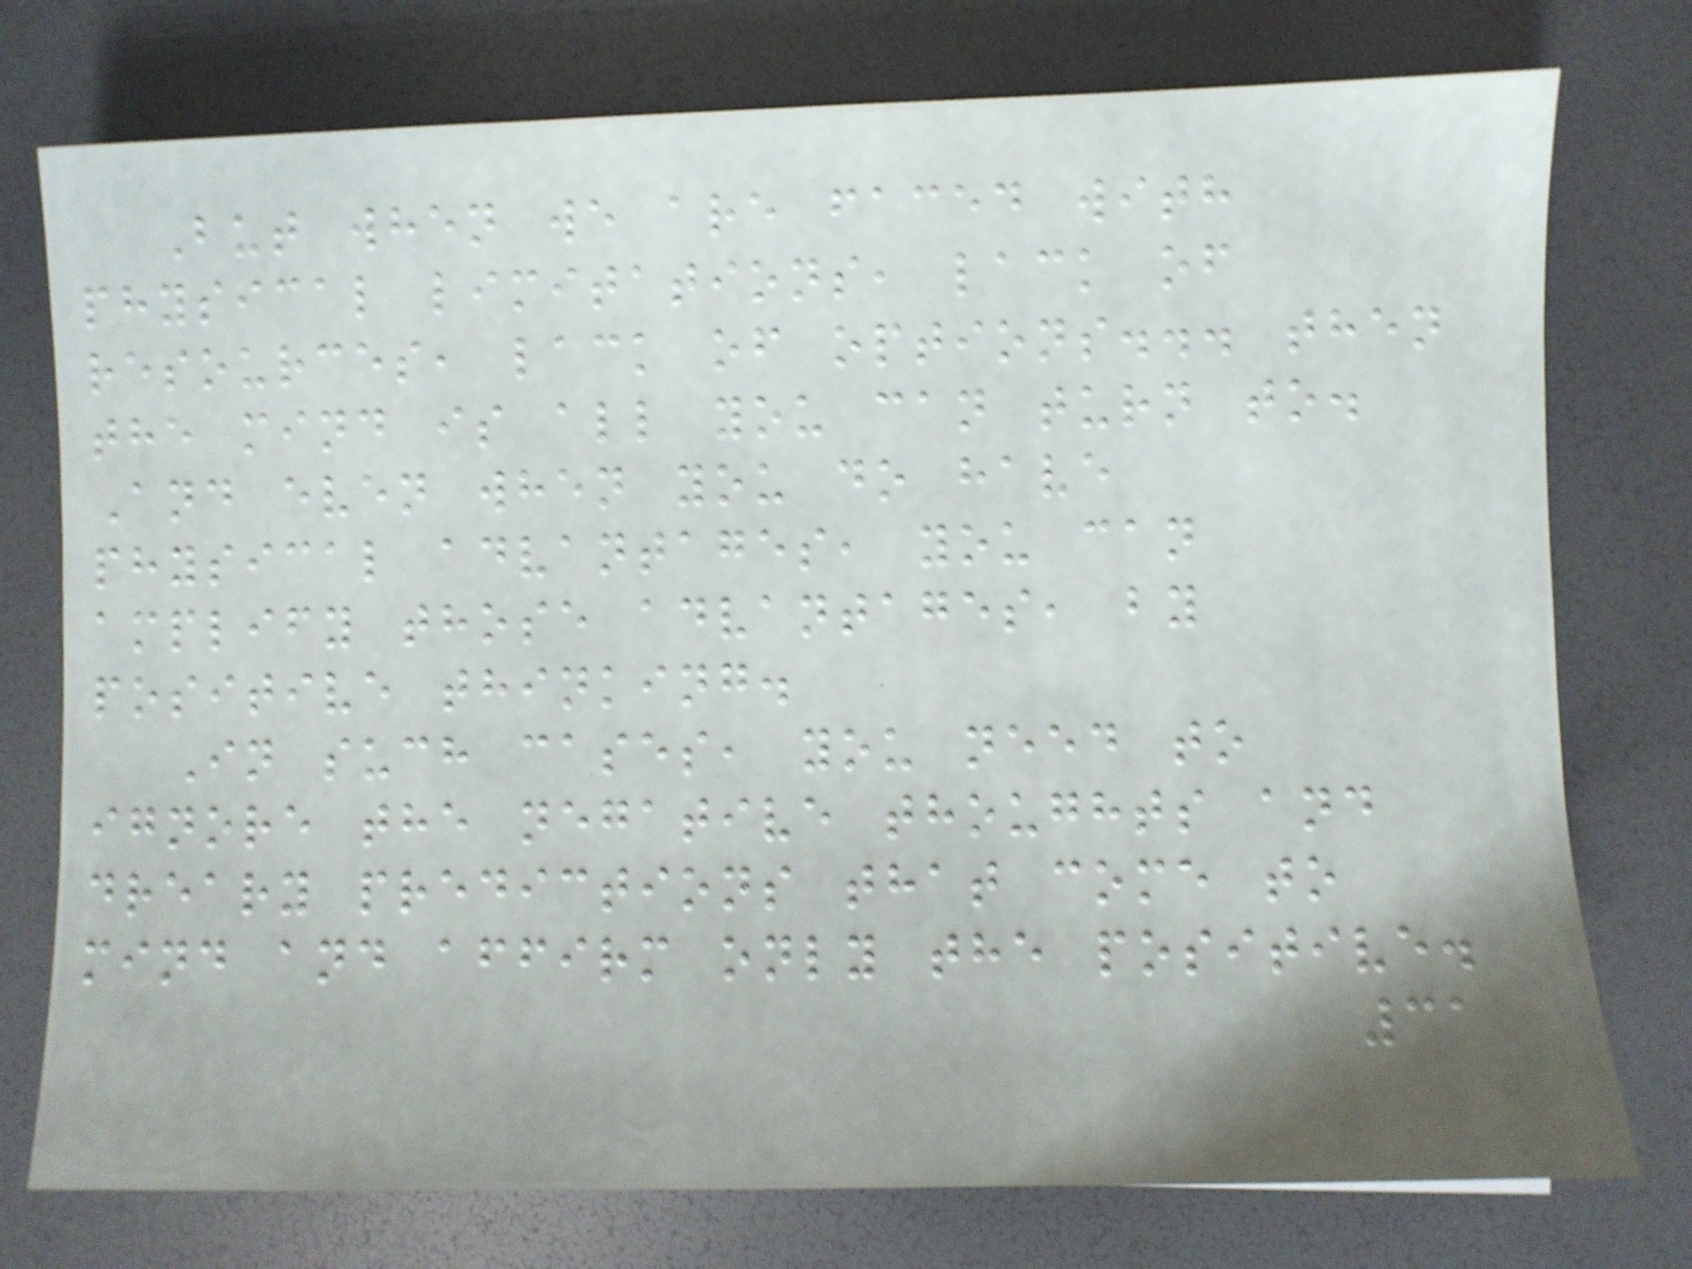But when we are faced with
physical limitations, lack of
resources, lack of options... then
the mind is all you can turn to.
And even when you do have
physical advantages, you can
amplify those advantages, by
positive thinking.
In such cases, you need to
ignore the negative thoughts and
dreary predictions that come to
mind and affirm only the positive.
31
